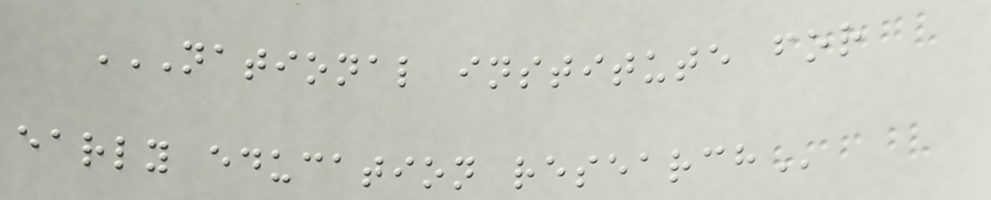NATIONAL INSTITUTE FOR
EARLY EDUCATION RESEARCH
